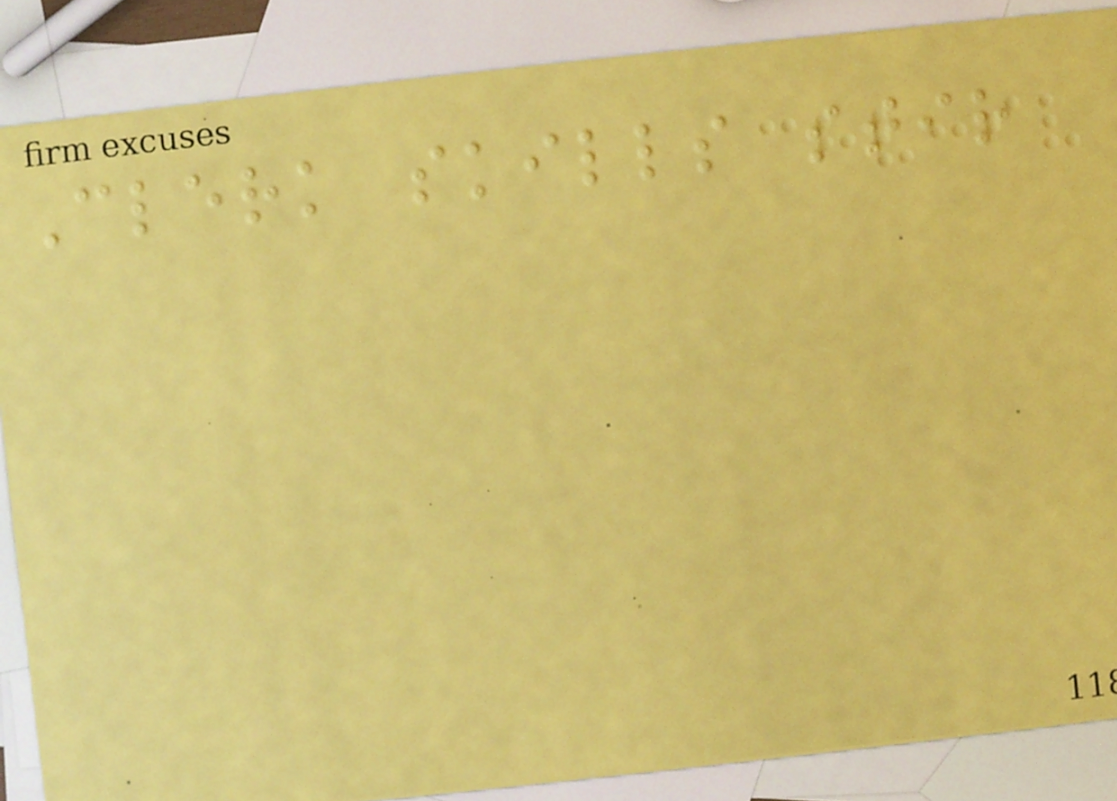Clerk skills stir
